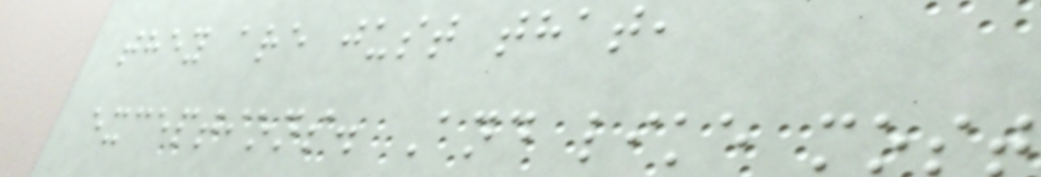they are just that,
exceptions. And like most
